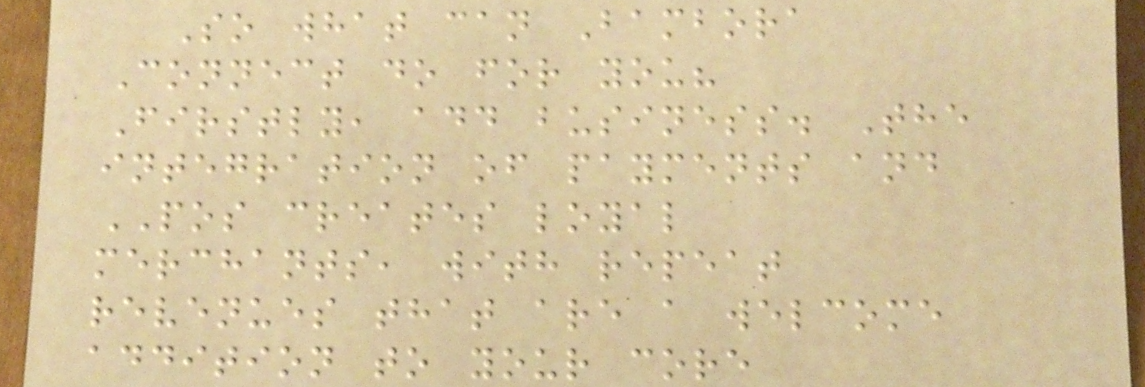So what can Bambora
Connect do for you?
Firstly, add business. The
integration of payments and
POS creates loyal
merchants, with repeat
revenues that are a welcome
addition to your core
